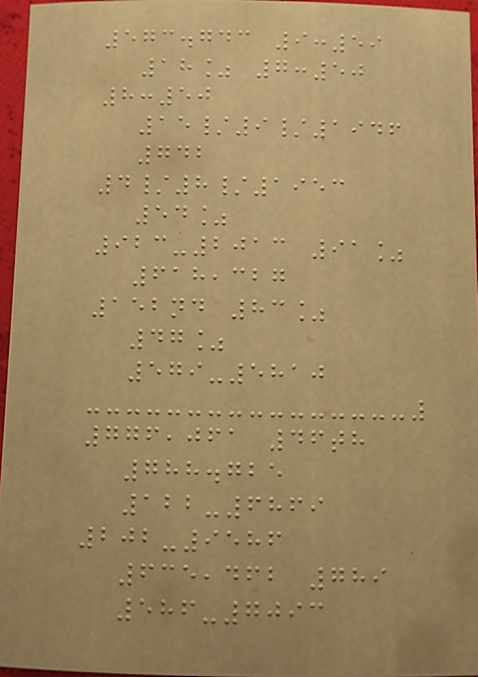573.743 9:59
18% 7:50
8:50
15/9/1946
742
4/8/1953
54%
923-2013 91%
618,327
152nd 83%
47%
579-5810
776,061 46th
788.725
122-6869
202-9586
635,462 789
586-7093
